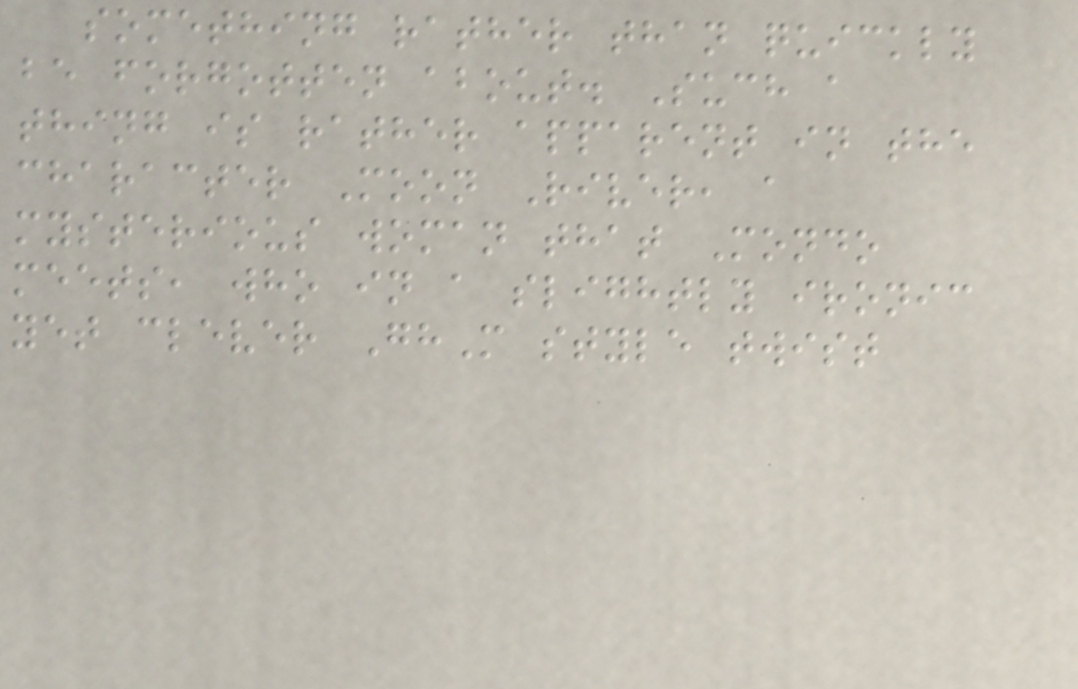something rather than quickly
be forgotten about. Such a
thing is rather apparent in the
character Moon River, a
mysterious woman that Mondo
meets, who in a slightly ironic
yet clever GhM style twist
